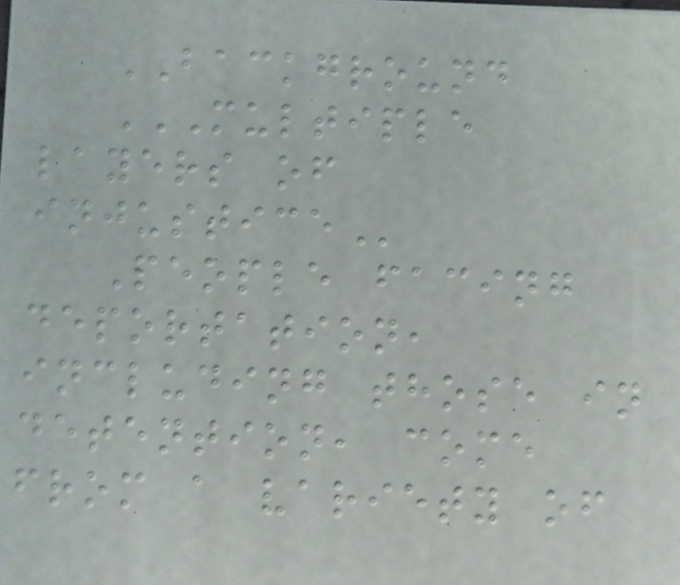BACKGROUND
MULTIPLE
LAYERS OF
INJUSTICE
People facing
deportation,
including those in
detention, come
from a variety of
